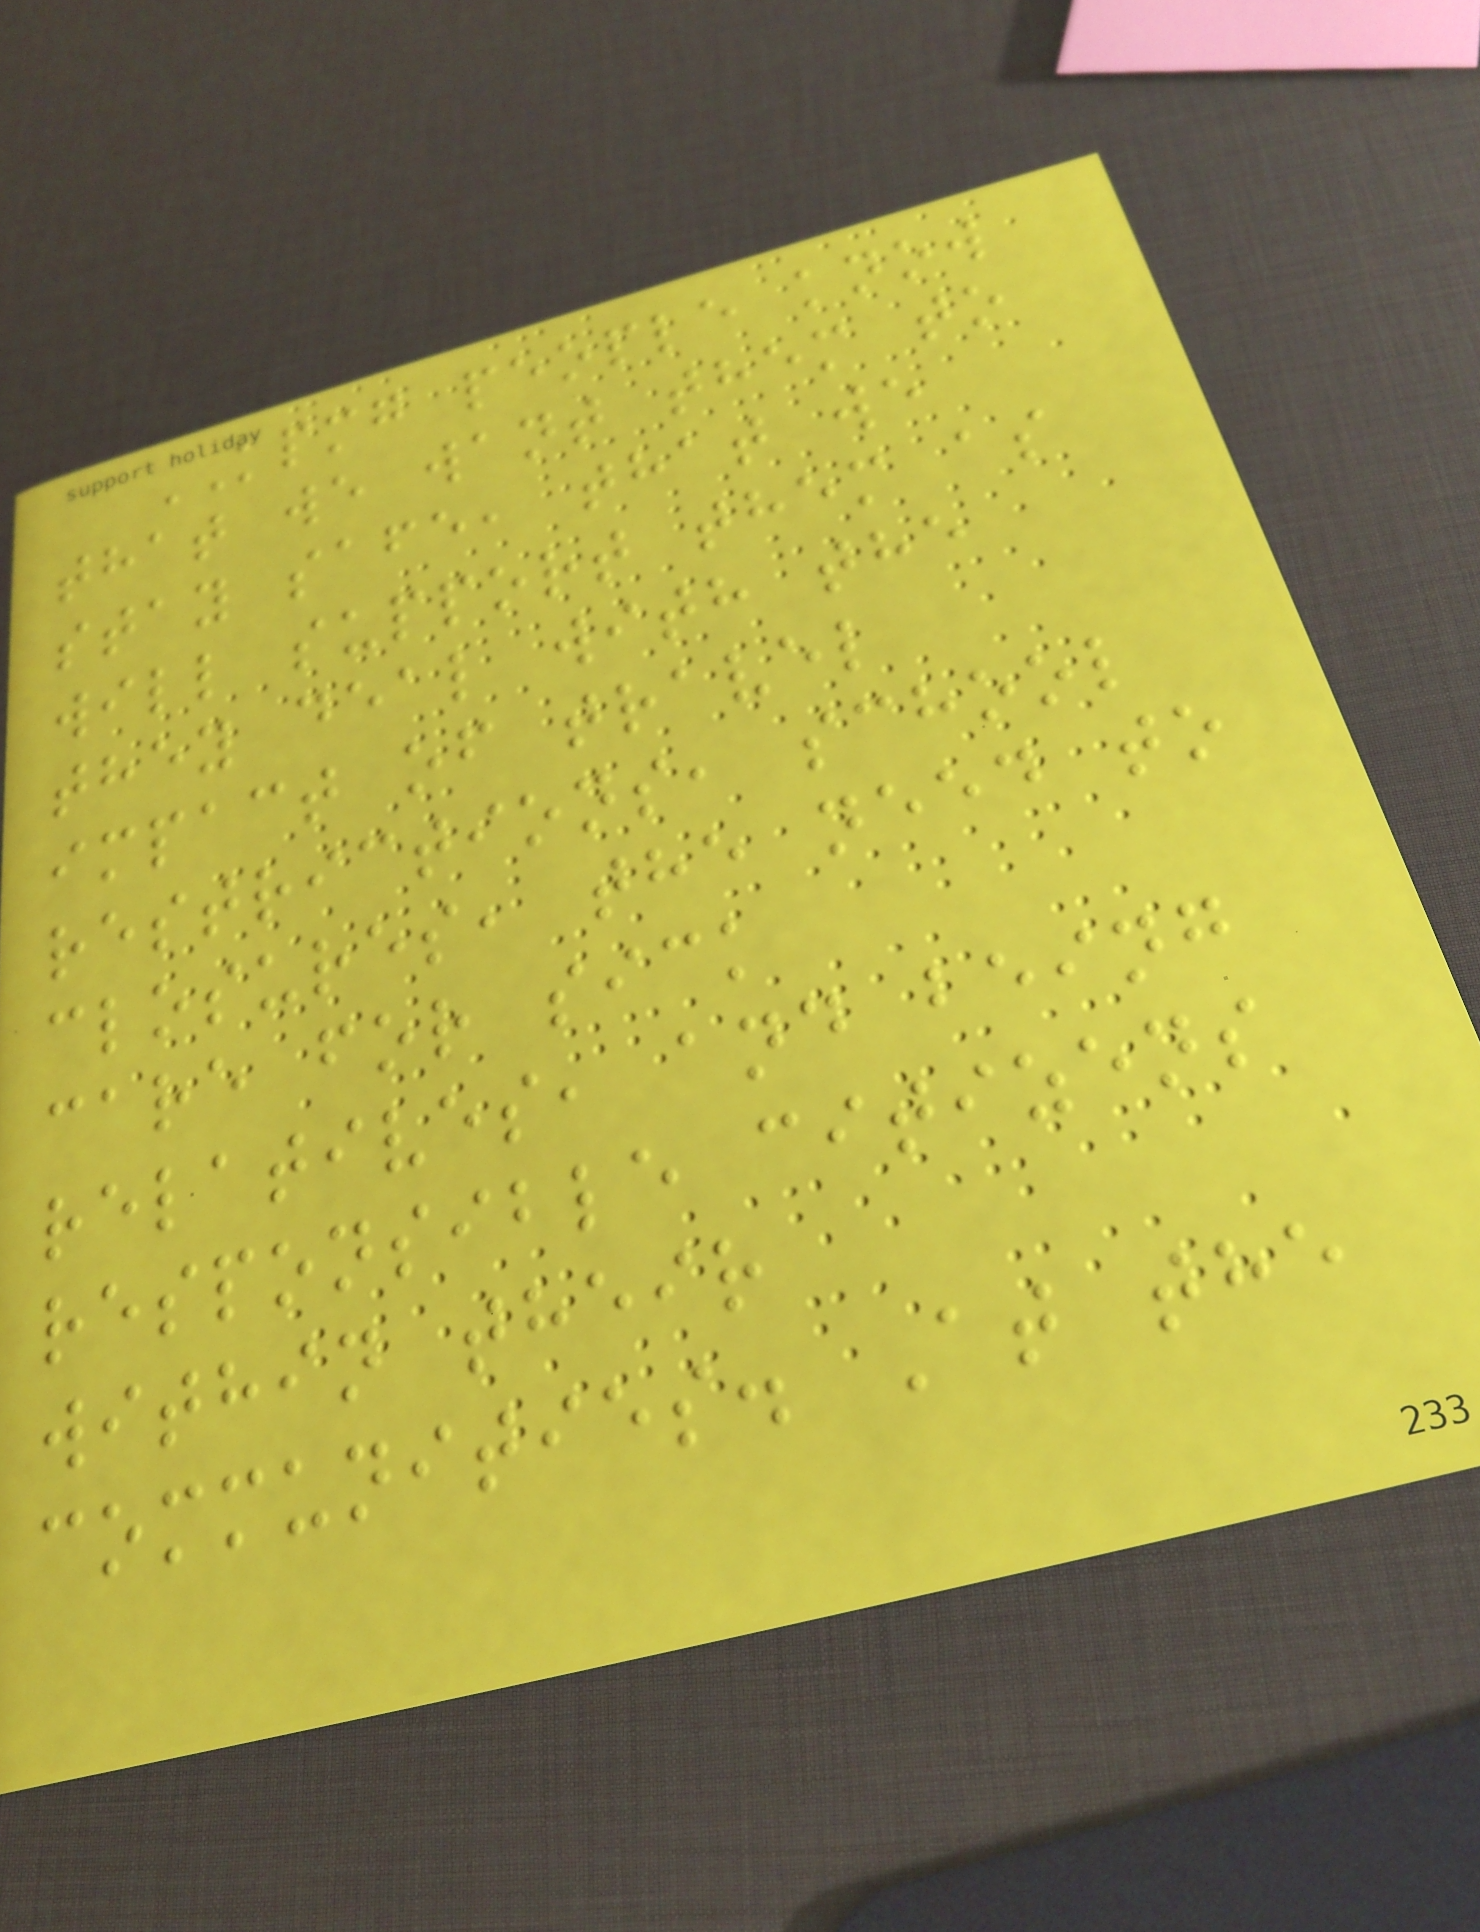KPMG people know
that we want them to
stay safe, that we
will support them as
they deal with the
impact of travel
restrictions, school
closures, the need to
care for sick
relatives, and being
responsible citizens
within their
communities. At the
